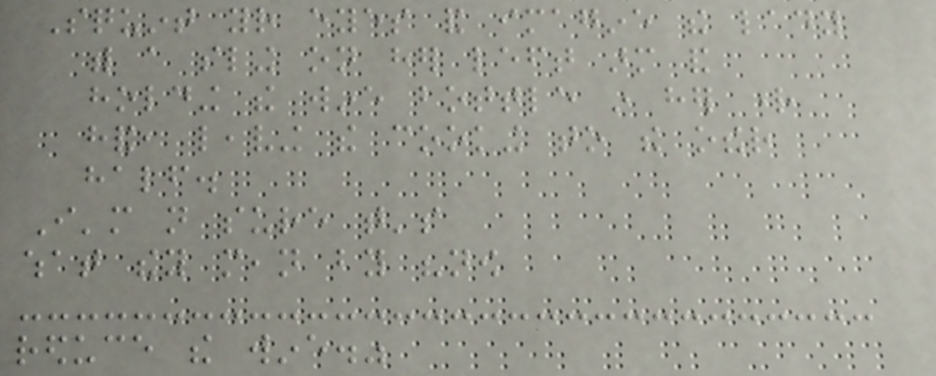Squint your eyes and imagine the lady
with a sling on her left arm and
holding the wine bottle in her right
hand, leaving the cooking to the other
half.
I'm not sure that's
what they mean by "now
reduce the wine."
